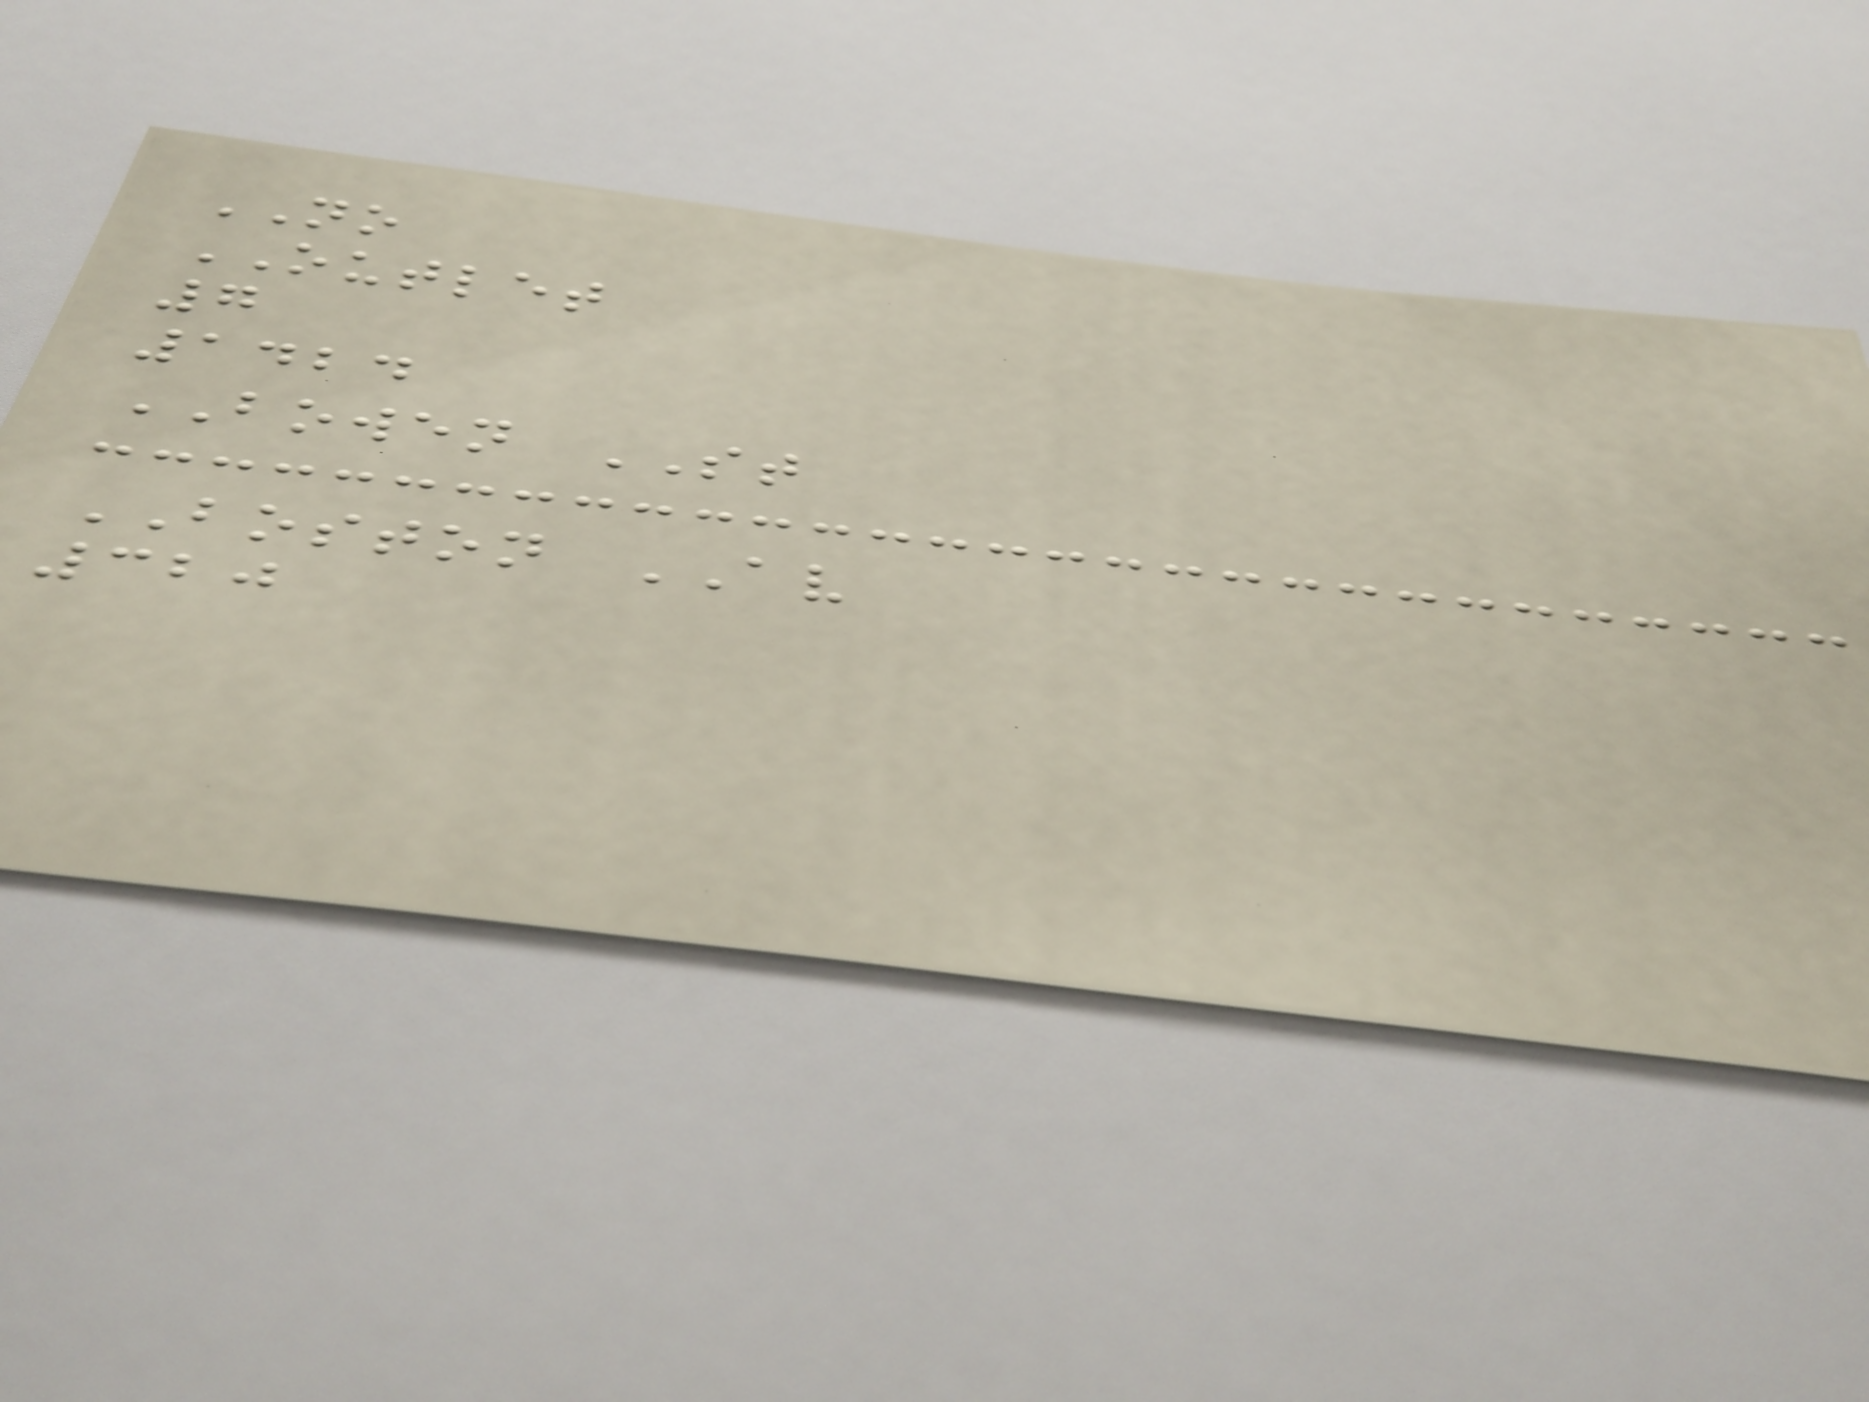NO
OUTLET
7
1424
BOWEN ST
BOSTON AV
320
